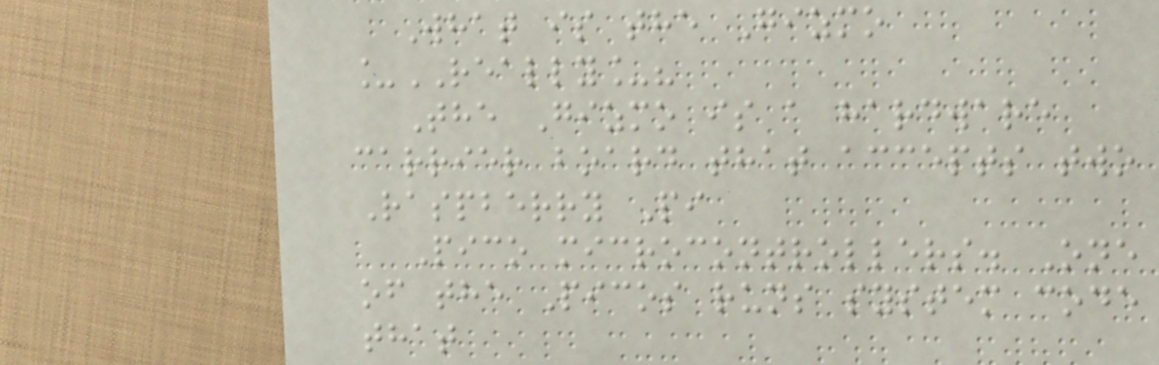What is the Gizmo
_REALLY_?
The Gizmo is a hardware
carrier board that accepts two
Raspberry Pi
Pico microcontrollers. One
of the Picos runs system code
that
